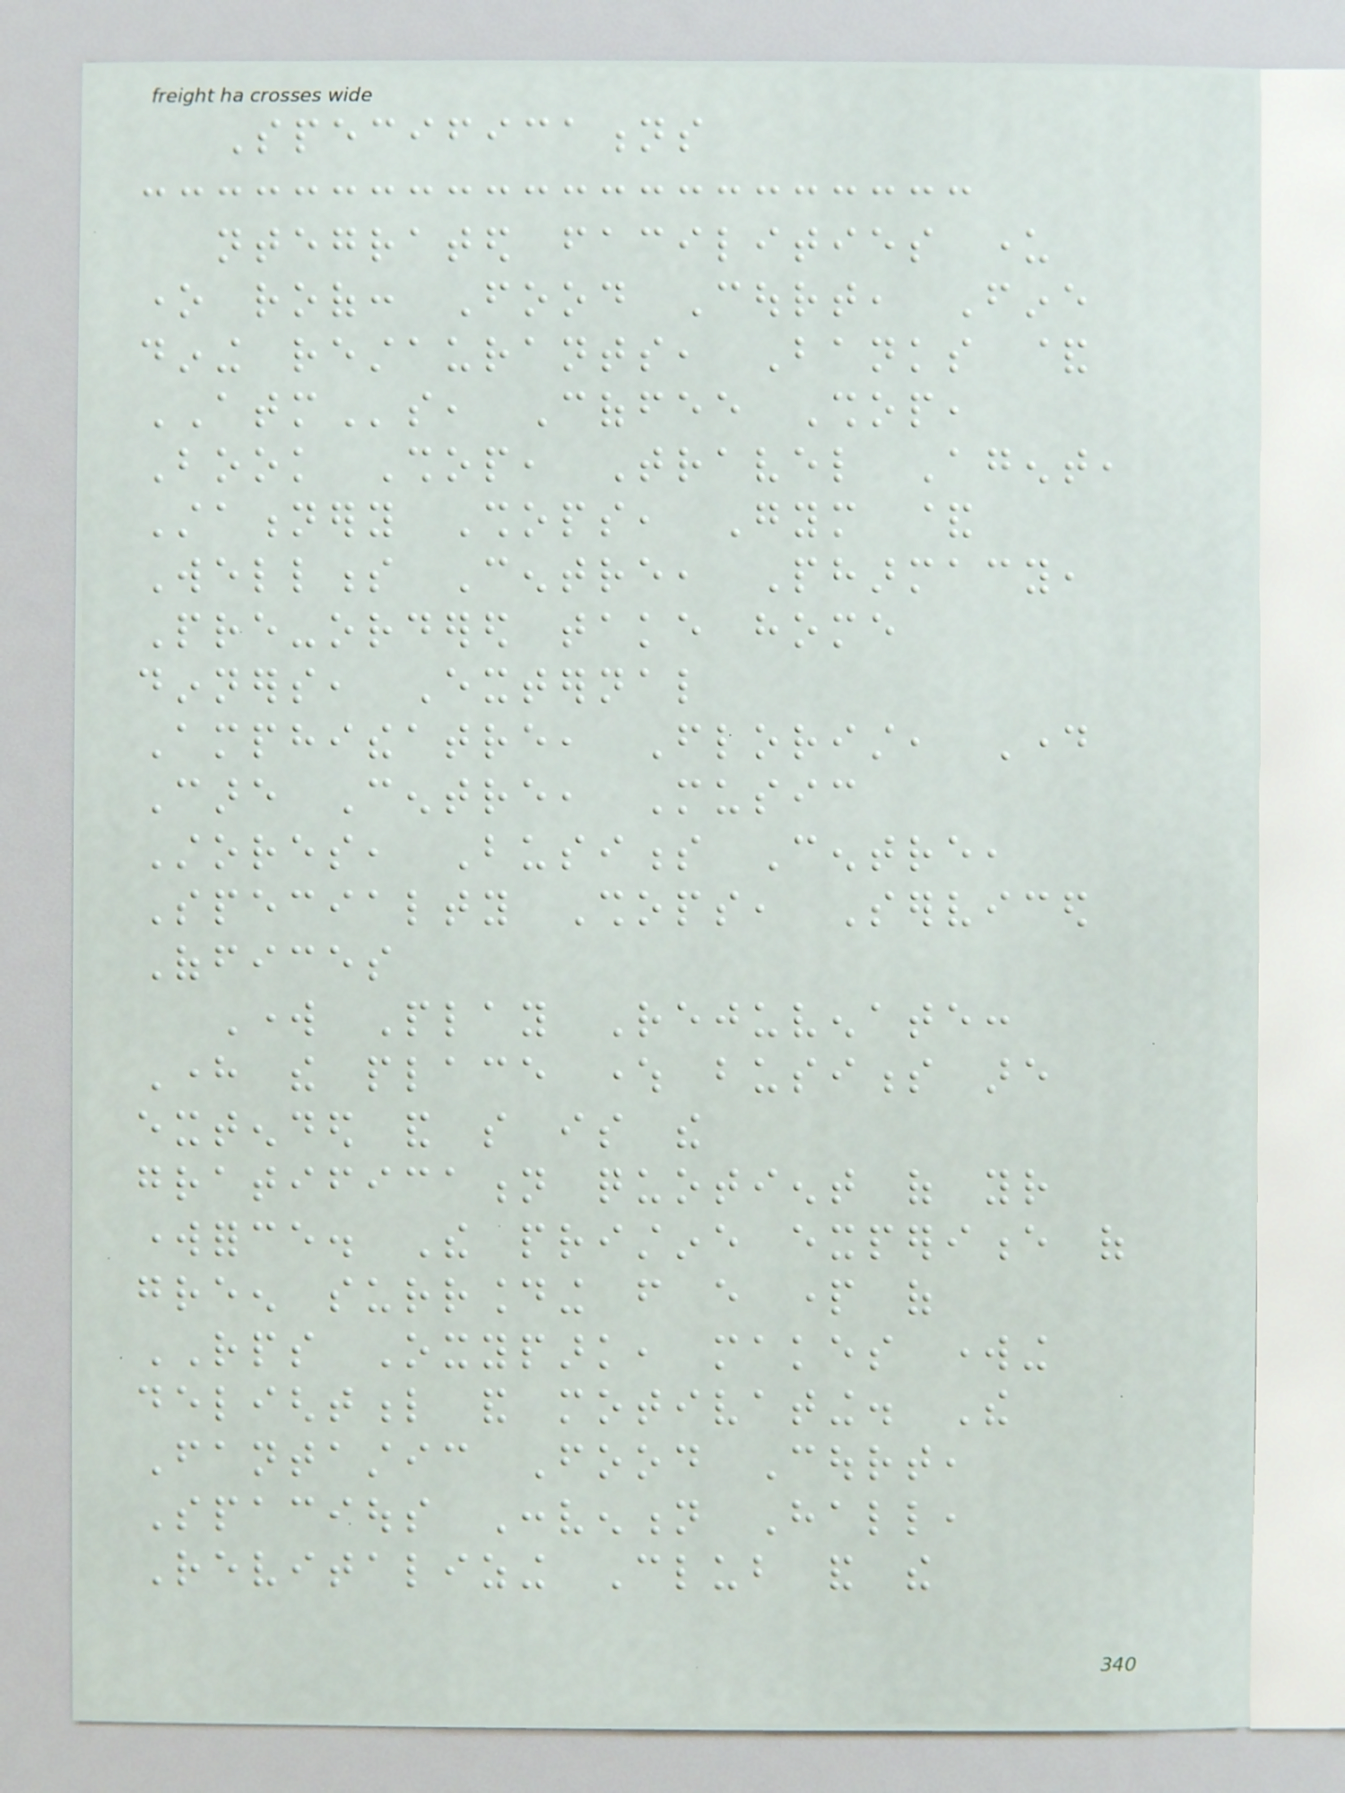Specifications
ntegrated facilities under
one roof: Food Court, Fine
dining restaurants, Banks &
ATMs, Coffee Shop,
Book Shop, Travel Agent,
Stationery Shops, Gym &
Wellness Centre, Pharmacy,
Pre-ordered take home
dinners, External
Amphitheatre, Florist, Day
Care Centre, Music
Stores, Business Centre,
Specialty Shops, Serviced
Offices
Work Play Rejuvenate:
Here the place where business are
extended and so is the
gratification quotient of your
workforce. The pristine experience of
green surrounding from every part of
RPS Oxypark, makes working
delightful and motivating. The
Fantastic Food Court,
Spacious Convention Hall,
Revitalizing Club and the
